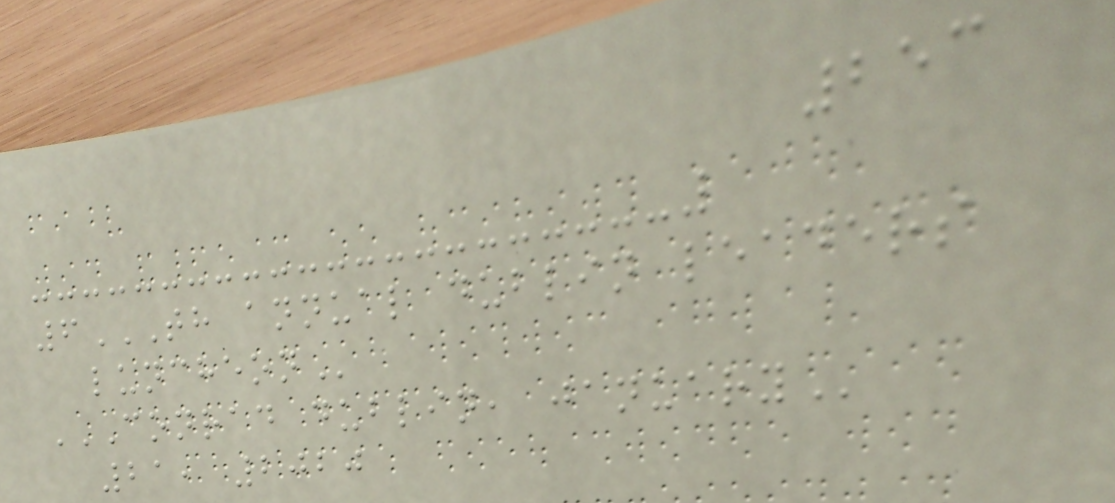253
6TH ANNUAL DUBLIN LEADERS
LUNCHEON
CONRAD DUBLIN, JANUARY
21, 2020
